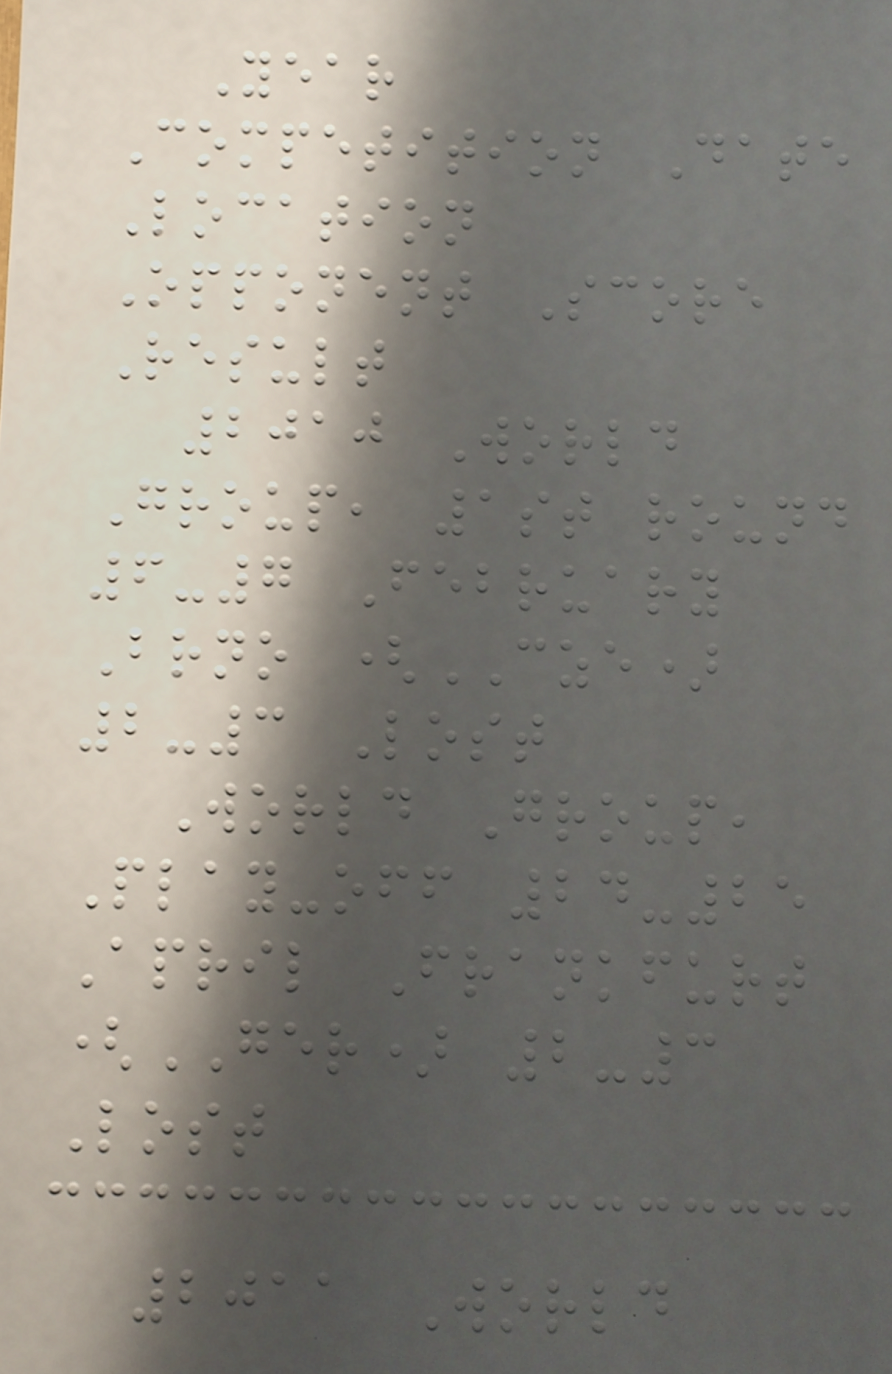Year
Competition Date
Location
Opponent Score
Result
2010 World
Group, 1st round
6-7 February
Brno (CZE)
2-3 Lost
World Group,
Play-off 24-25
April Frankfurt
(GER) 2-3
Lost
2011 World
